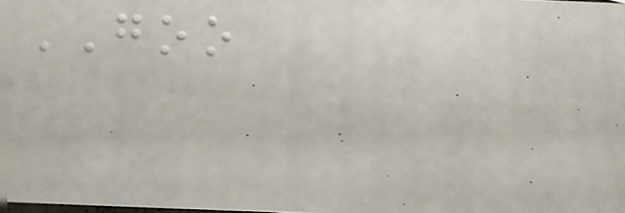GOO
